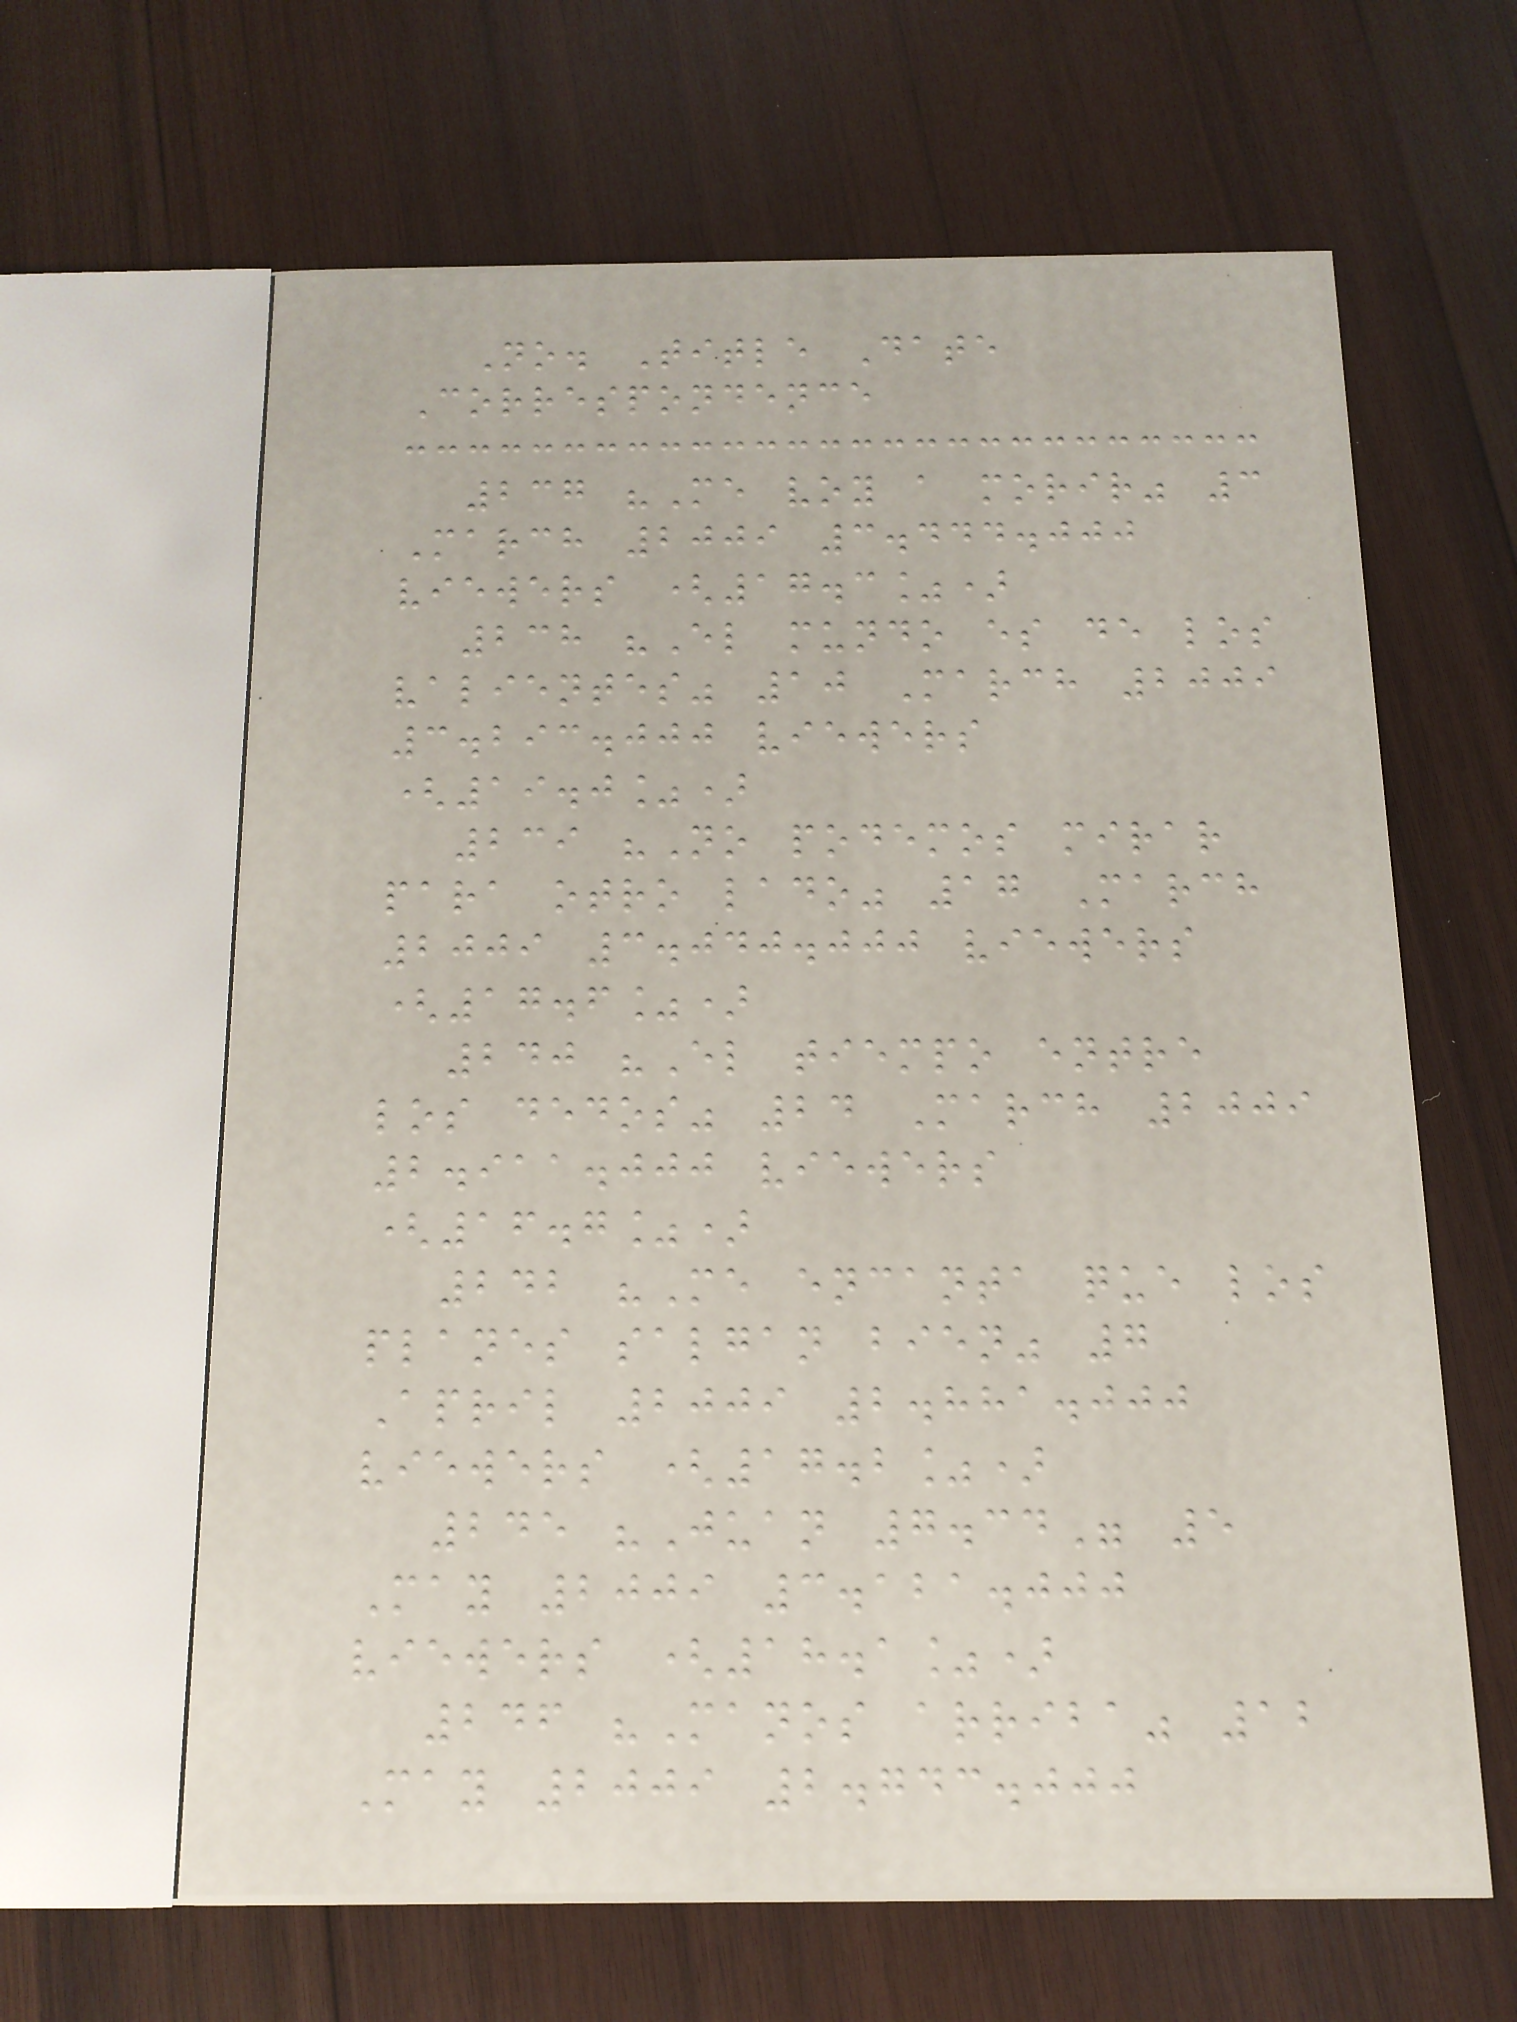No. Title Date
Correspondence
237 "Me voy a morir" 3
March 2009 3.444.000
viewers (17.3%)
238 "El mundo es de los
valientes" 10 March 2009
3.293.000 viewers
(19.0%)
239 "No podemos mirar
para otro lado" 17 March
2009 3.040.000 viewers
(17.6%)
240 "El tiempo entre
los dedos" 24 March 2009
2.911.000 viewers
(16.7%)
242 "Me encanta que los
planes salgan bien" 7
April 2009 2.881.000
viewers (17.2%)
245 "Juan 7.34" 5
May 2009 3.121.000
viewers (18.1%)
246 "Manos arriba" 12
May 2009 2.743.000
